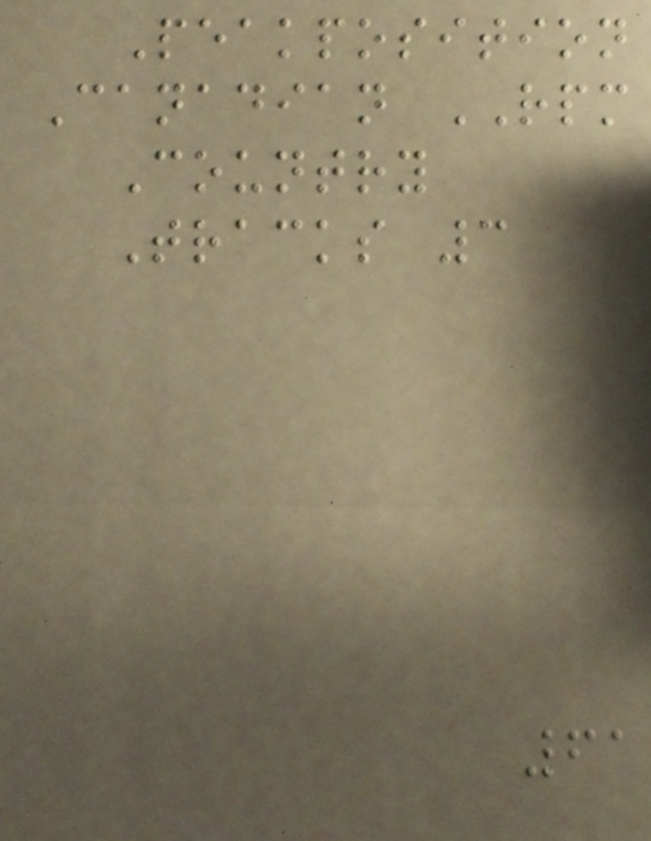Peakposition
Canadian RPM
Country
Tracks 3
61
